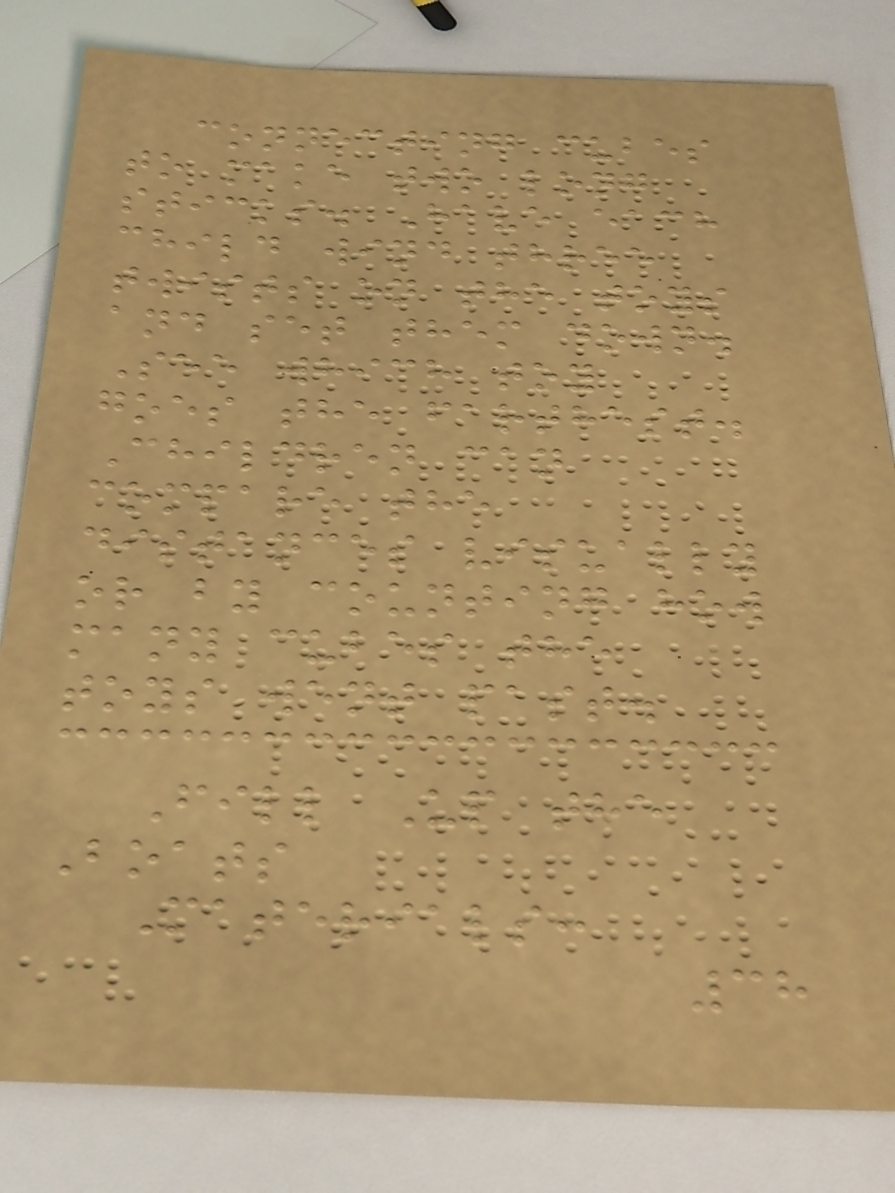connecting cubes
to make two long
sticks. Have each
child wind three
twists on the toys
and set them down.
See which toy
goes the farthest.
Children can
compare the
distances visually
or by counting how
many cubes the
toys went past.
Fill Up the
Boats
Materials:
38
